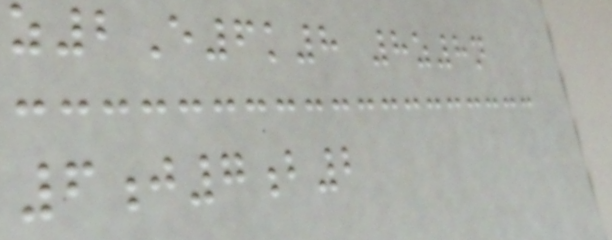z2E6k8 8z8n
6j7b2
